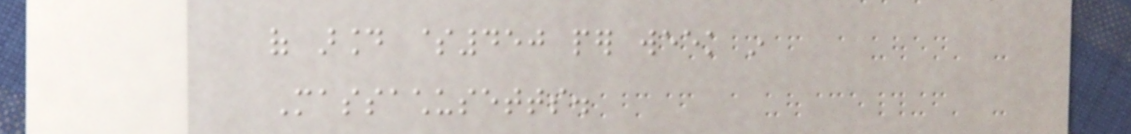of around $450 per week in
Massachusetts.
